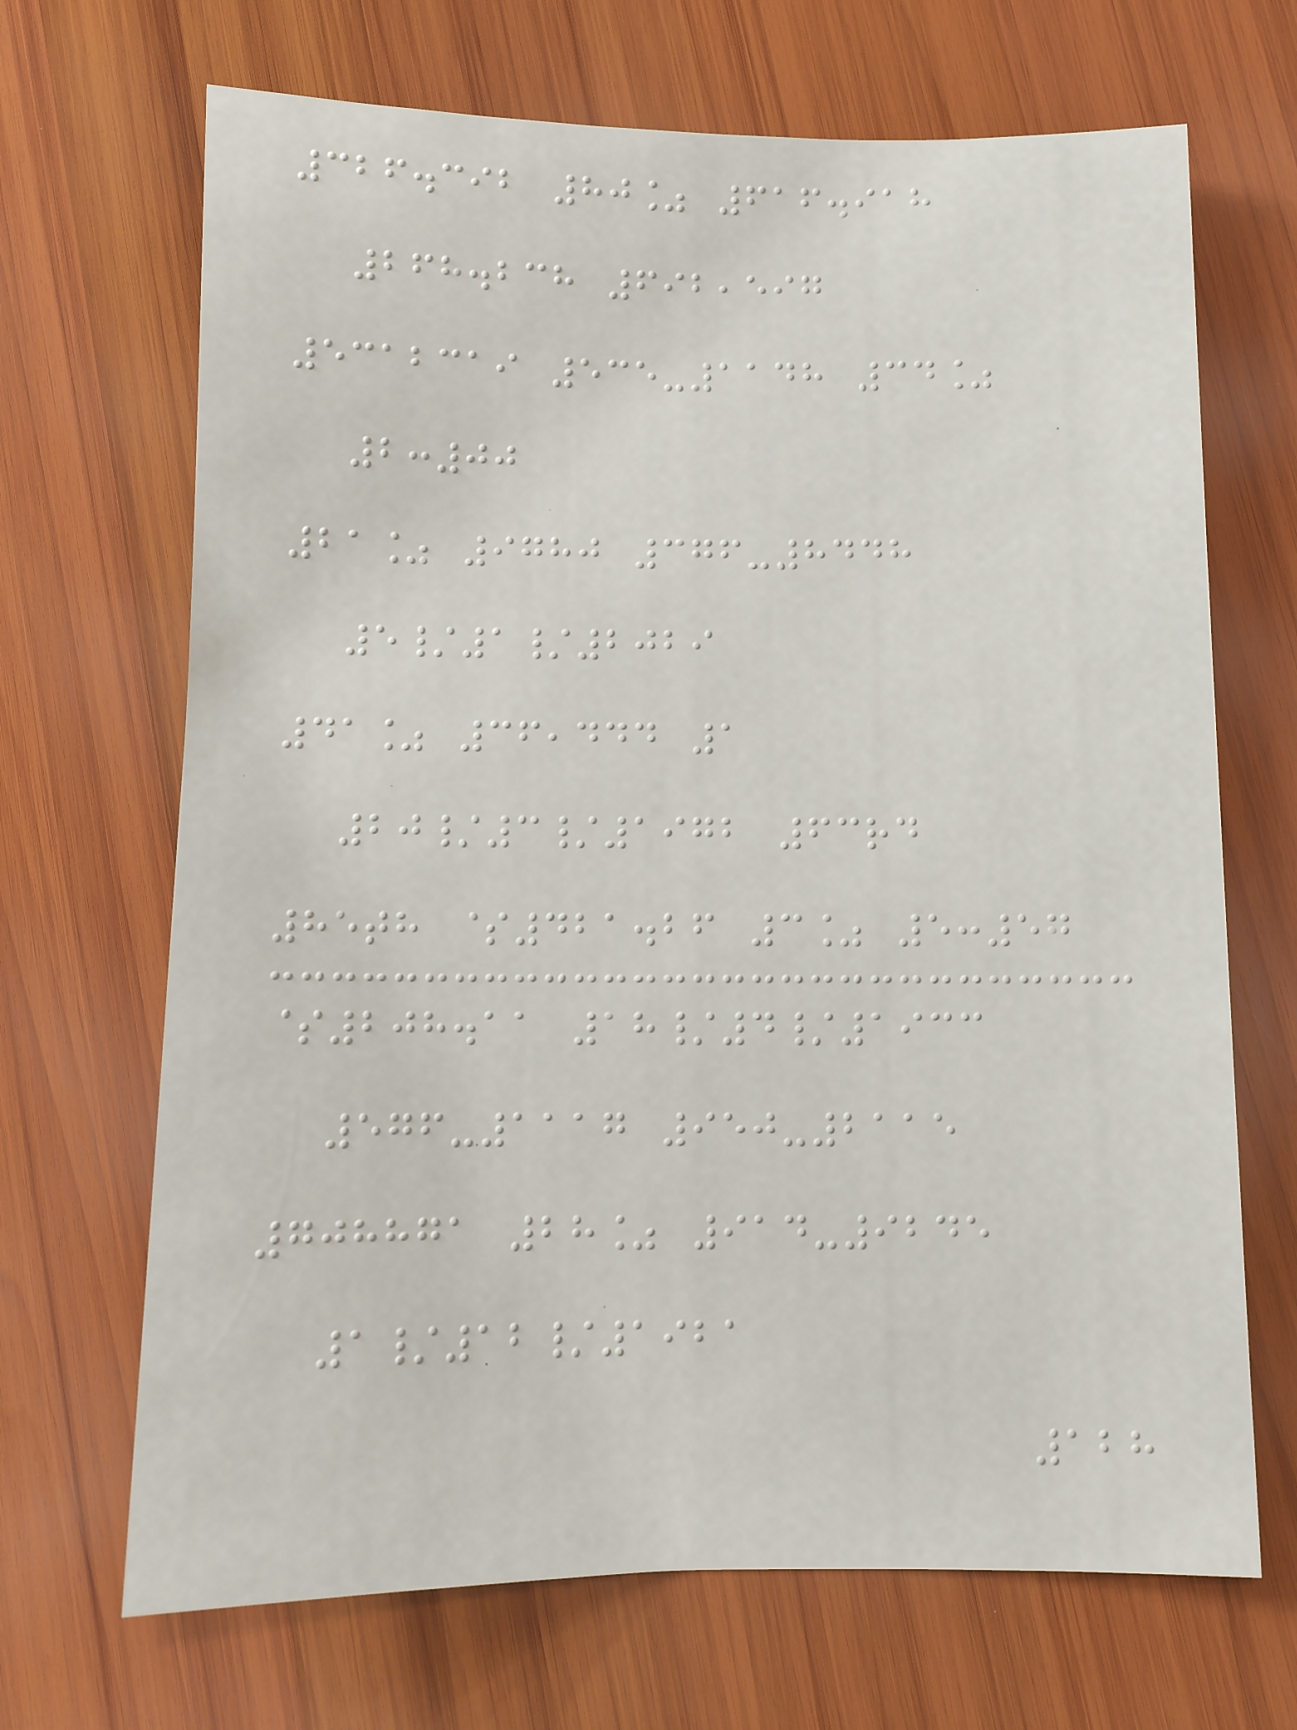326.392 80% 616.918
268.238 692,597
5312319 535-1148 34%
2:00
21% 9780 376-8448
5/1/2029
41% 36,444 1
20/3/1972 63rd
85th $421.26 3% 5:57
$208.11 18/4/1933
576-1117 950-2115
708871 28% 914-9245
1/12/1921
128
